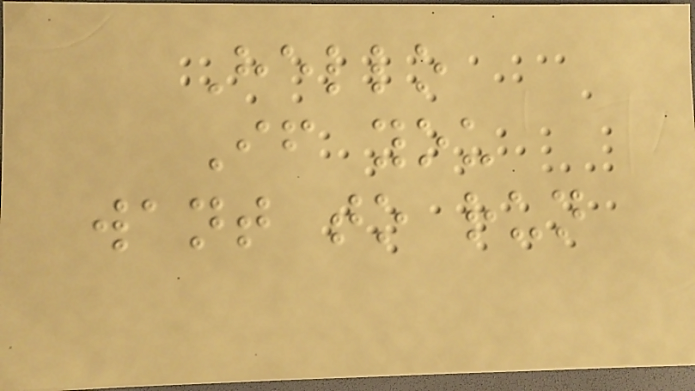Hello
If you
want to run
